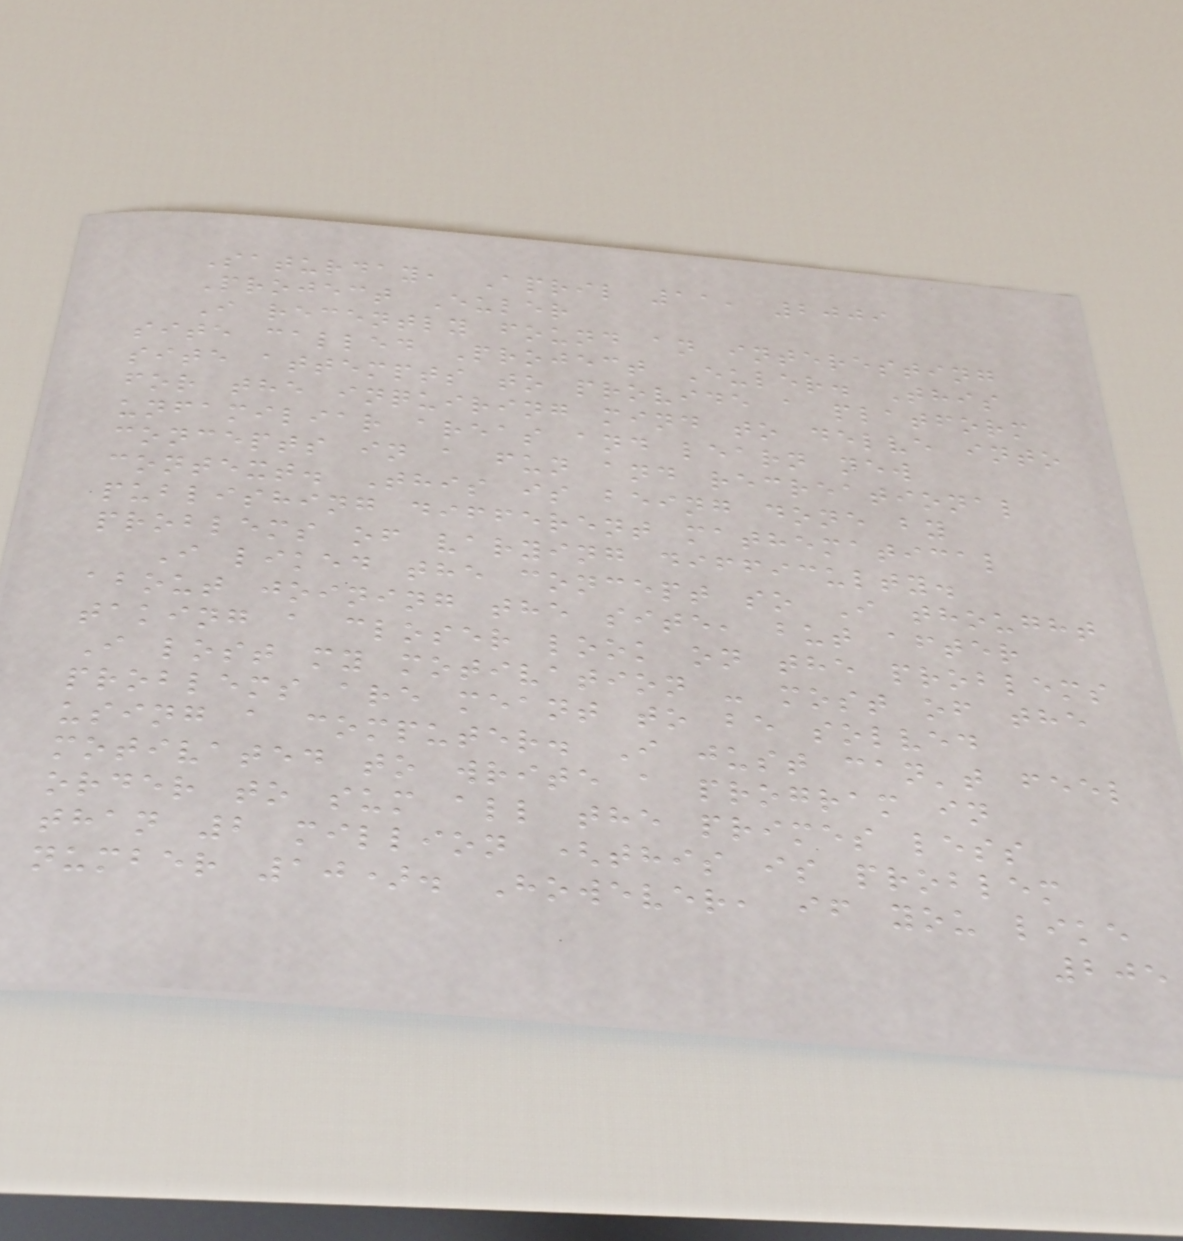Saturday, April 11, 2009
Project Euler
I recently found an interesting
site called Project Euler. This
site attempts to provide a platform
for the inquiring mind to delve into
unfamiliar areas and learn new
concepts in a fun and recreational
context. This is being done by
publishing different mathematical
problems of varying difficulty.
I liked the concept so I thought
about joining the site, but after
taking a closer look on the problems
I lost my motivation - most of the
problems are meant to be solved
using a computer. I just can't feel
motivated to write a program in
order to sum all the primes less
than 2 million (this is problem
number 10). However, if you like
205
